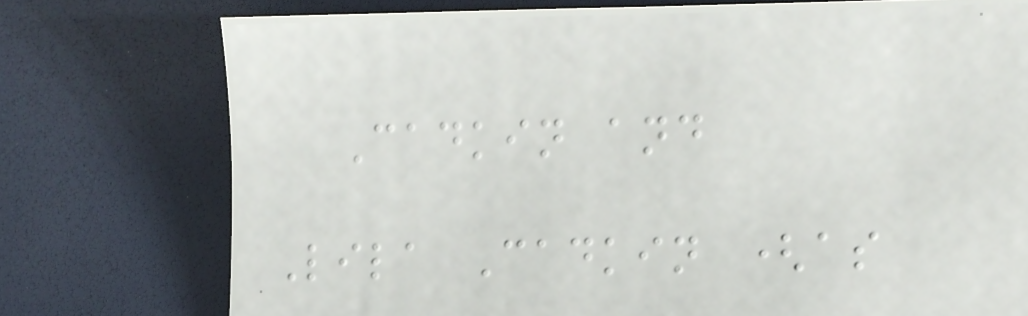Cadkin and
Lila Cadkin (as
